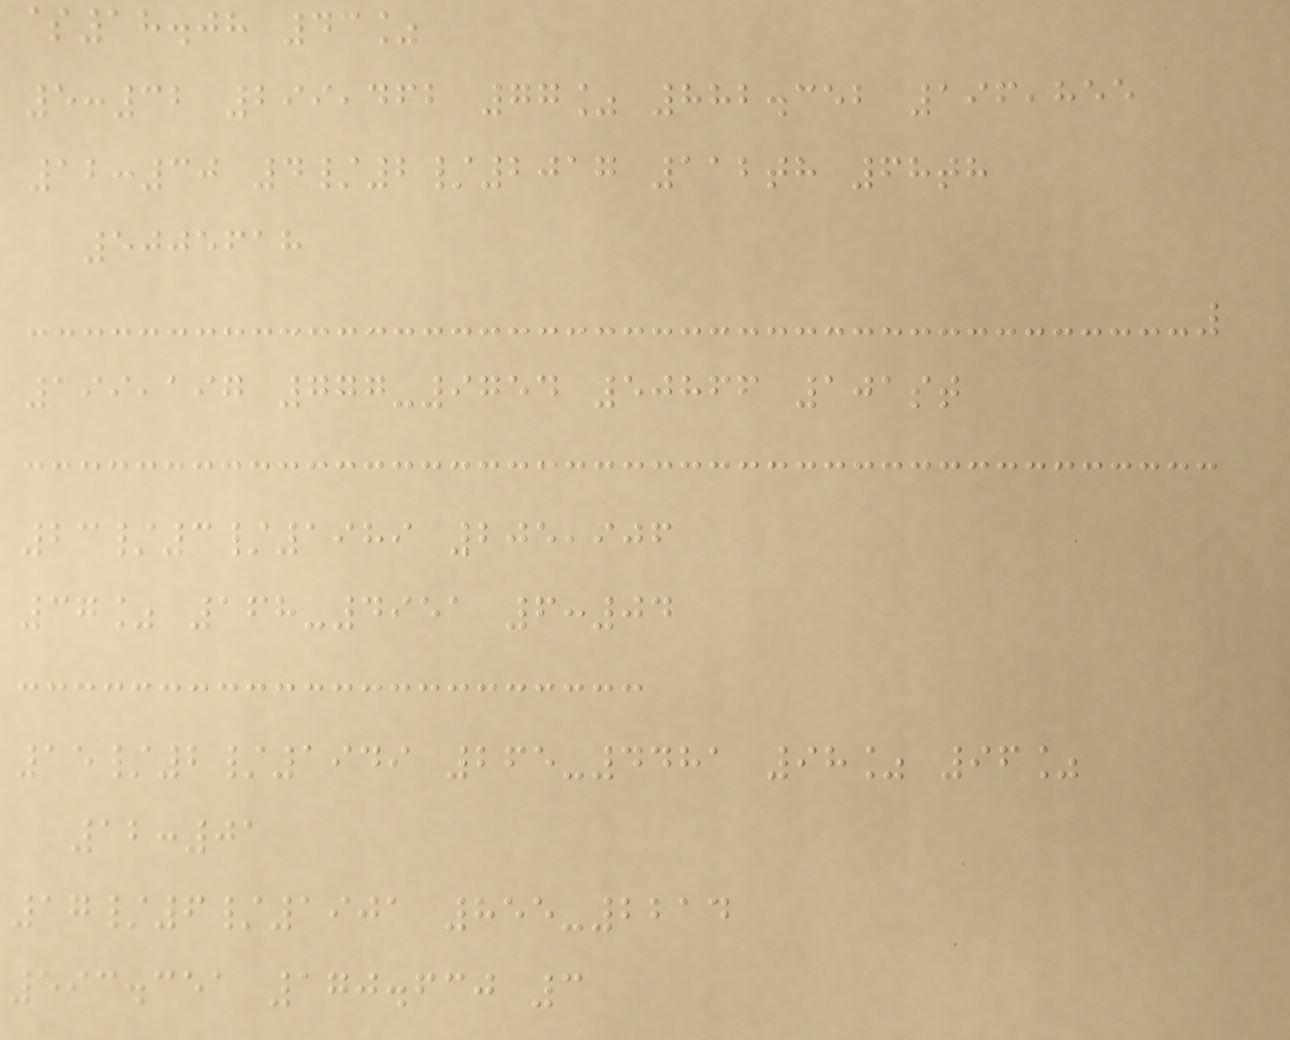$18.08 43%
5:32 299,462 77% 882.352 196,855
12:30 4/2/2017 112th 68th
5005618
199,197 777-9754 50866 101st
23/3/1989 205,906
37% 168-4951 6:04
15/2/1949 265-4481 98% 96%
12:01
17/6/1901 855-2214
593.351 170.630 3
